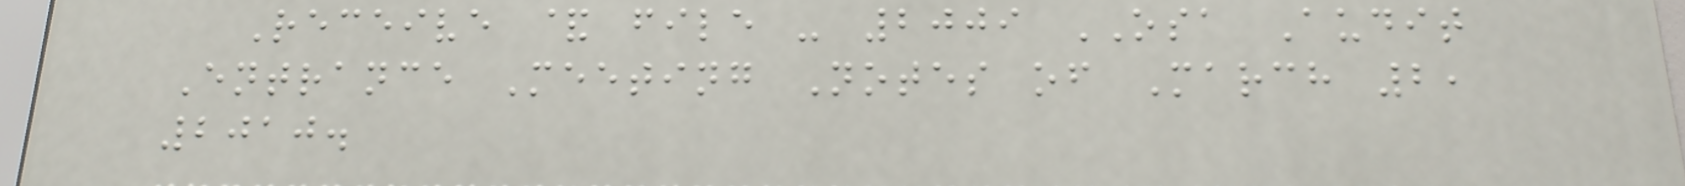Receive & file - 2009 OSA Audit
Entrance Meeting Notes of March 2,
2010.
